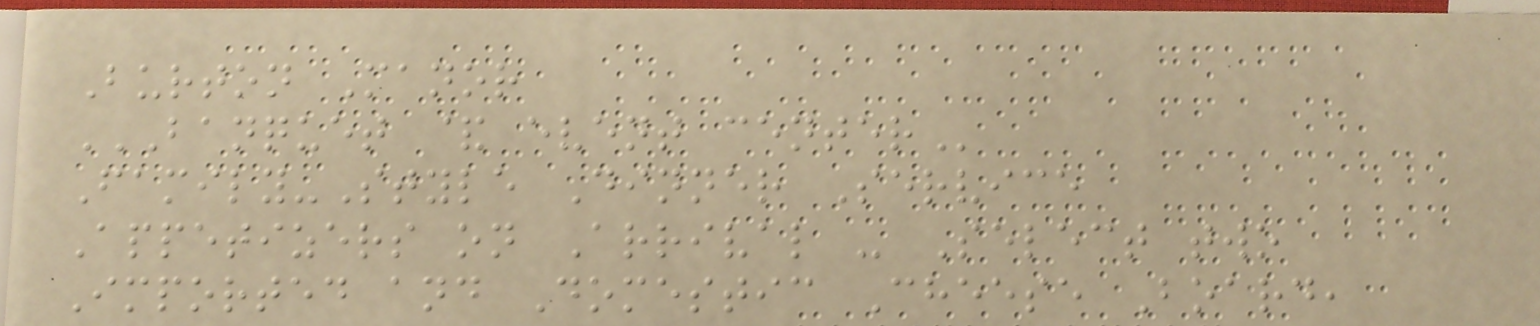Burton Manor
BANQUET & EVENT CENTER
Family-Style Dinner Service
Appetizers on Arrival - Select two
Imported and Domestic Cheese Board,
